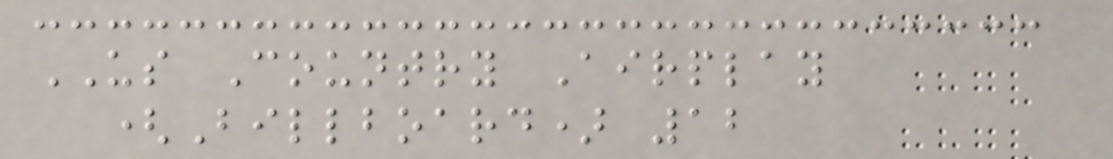US Country Airplay
(Billboard) 12
